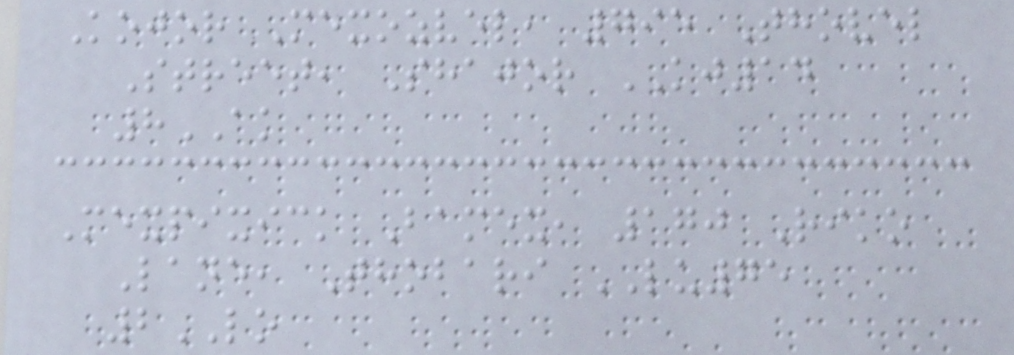Kojor Mexozvel, 795 Thovel
Street, Shajor KJ14
8AK
Mexpixick Bamex, 170 Riko
Lane, Thobari LU75
2LO
